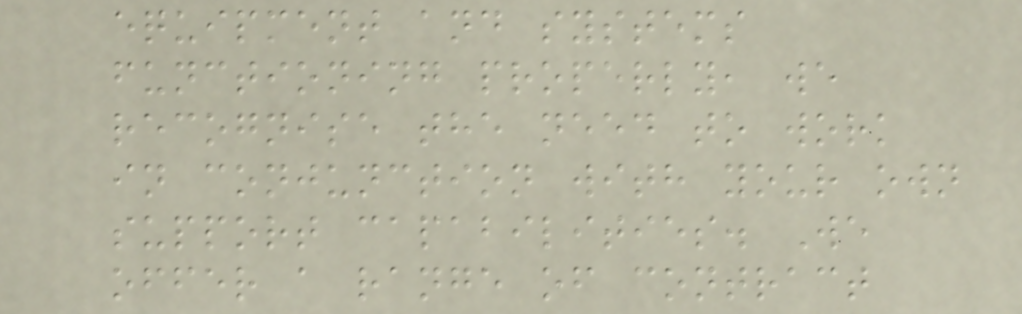equipment and systems
functioning properly, we
recognise the need to work
in conjunction with your own
support capabilities. We
offer a range of contract
